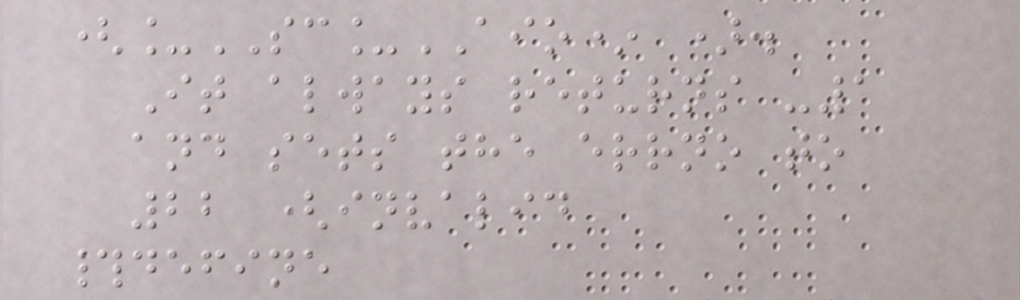(_SC_AIO* ).
It always returns -1
and sets the errno to
22 (invalid
#define
